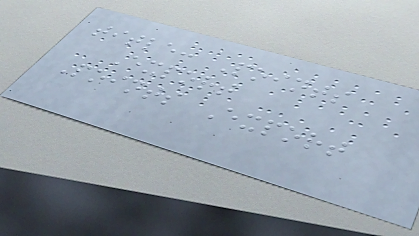title: Points
Export
Points Export
